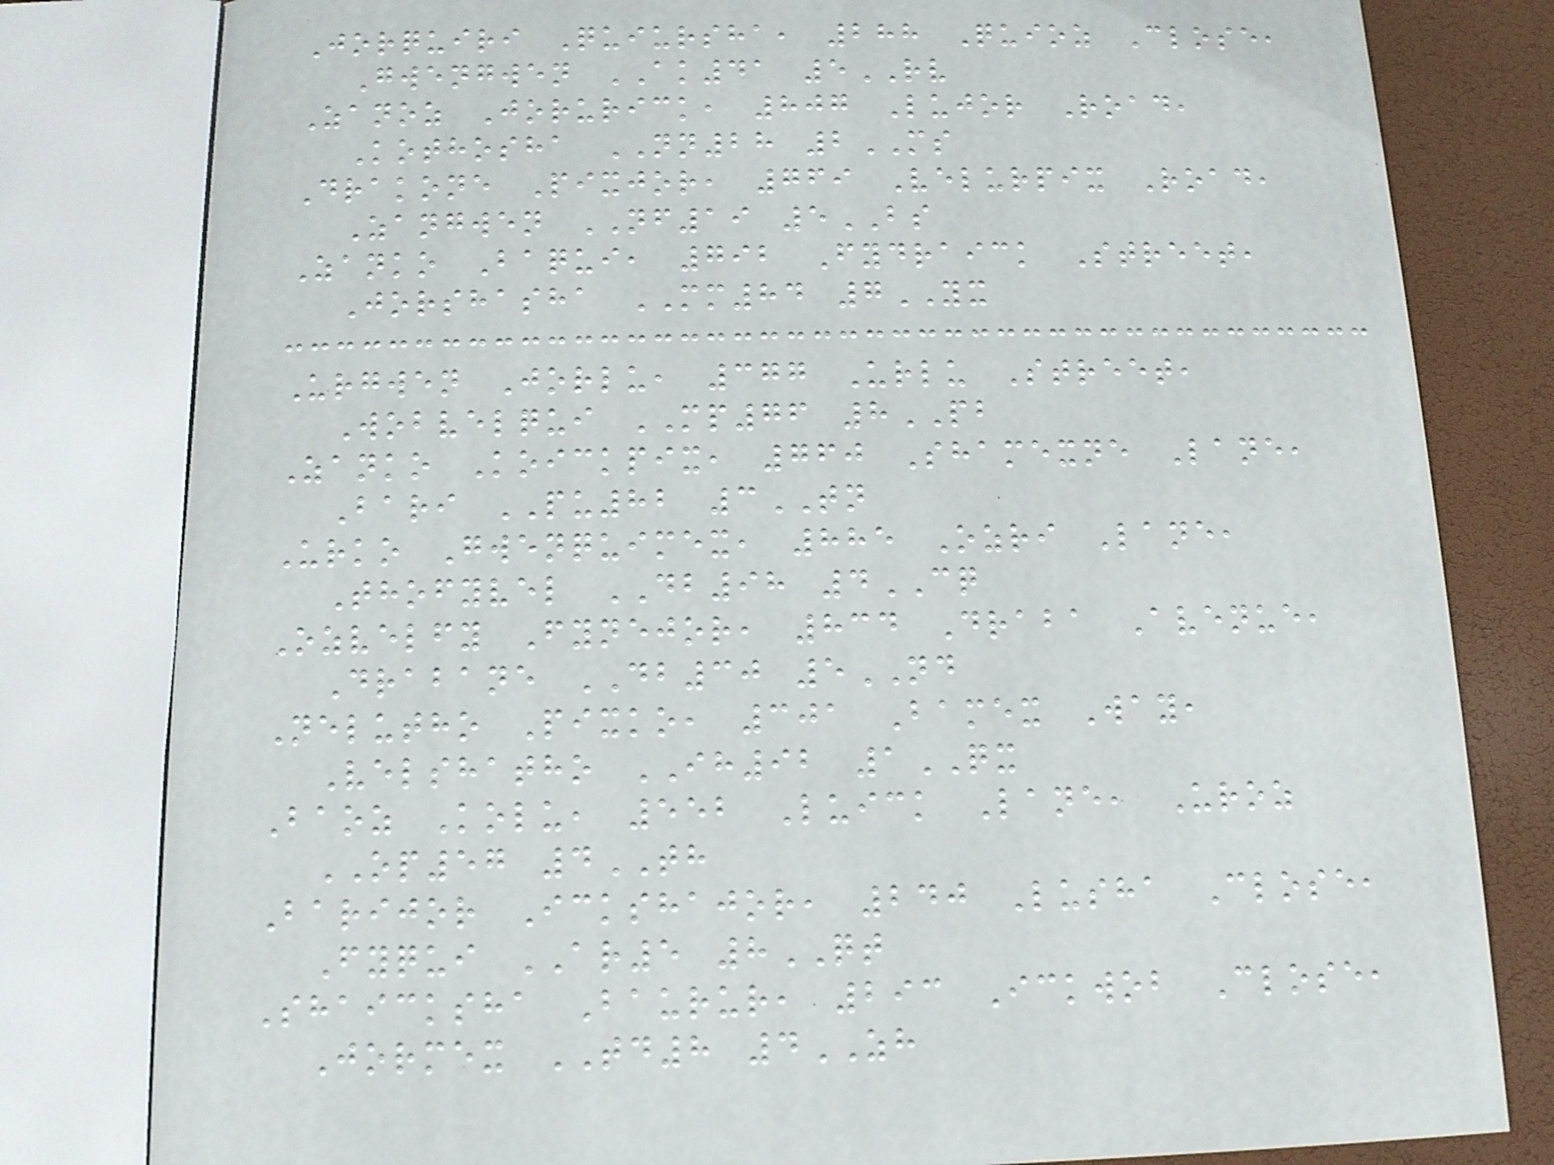Jorquiri Quiursha, 288 Quioz Close,
Gwengwen AK41 5RV
Zanoz Jorurick, 807 Lujor Road,
Kothosha NN28 2MS
Drakone Pixjor, 769 Velurpix Road,
Zangwen NF19 5BS
Zanko Baqui, 792 Fydraick Street,
Jorshasha MM84 7YX
Urgwen Jorlu, 377 Urlu Street,
Wobvelqui MP76 8PB
Zanko Koickpix, 760 Shamexne Lane,
Bari PU82 3TN
Urko Gwenquimex, 885 Ozri Lane,
Thofyvel DB98 4CQ
Ozvelfy Fynejor, 834 Draba Avenue,
Drabane DB30 5ND
Nelutho Pixko, 301 Bamex Way,
Velshatho IH92 1QX
Baoz Kolu, 552 Luick Lane, Uroz
OP57 4TH
Barijor Ickshajor, 240 Lusha Close,
Fyqui AR5 8QT
Shaicksha Baurur, 293 Ickwob Close,
Jormex TD8 4ZH
